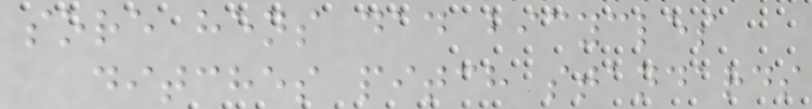sore hens dad bicycles
ditches pitch standards
